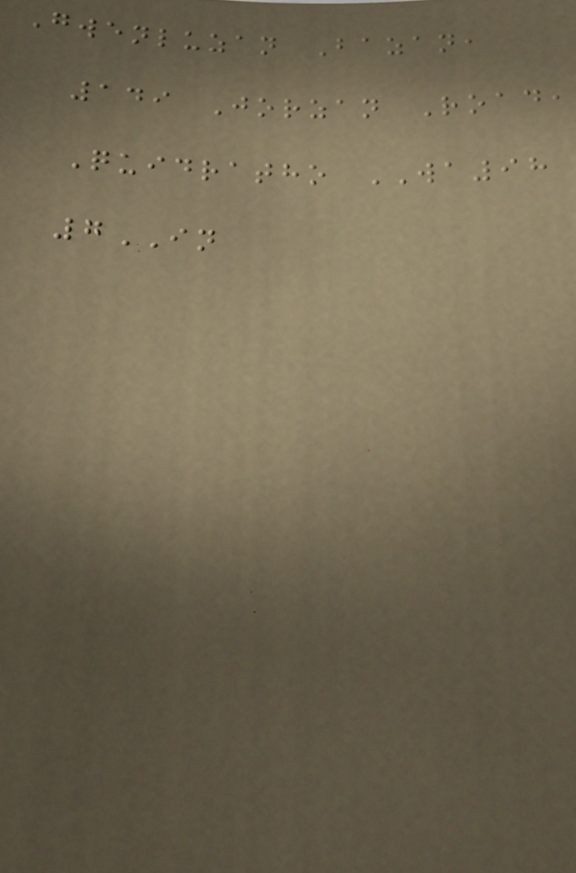Gwenluzan Bazan,
149 Jorzan Road,
Quidratho WA98
7IN
